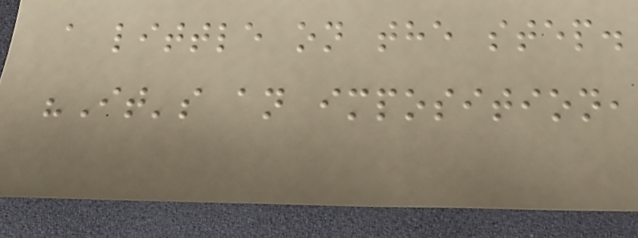a little on the step.
"It's an imposition,
